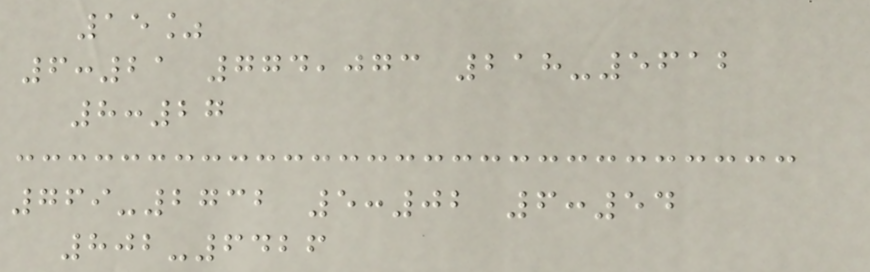15%
6:21 774,073 218-5612
8:27
769-2732 5:02 6:54
802-6426
